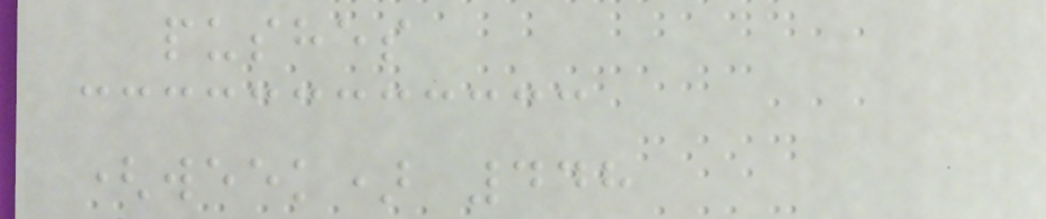pushes
(week) 448
